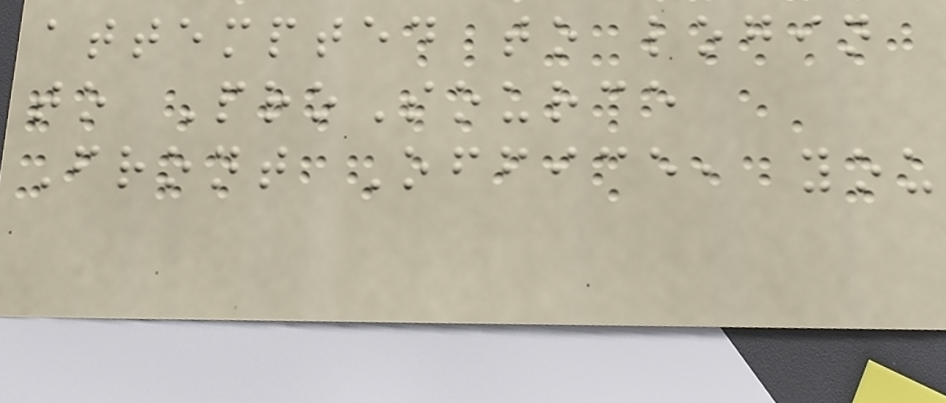attempted to login
to ProSource
Front Office, you
